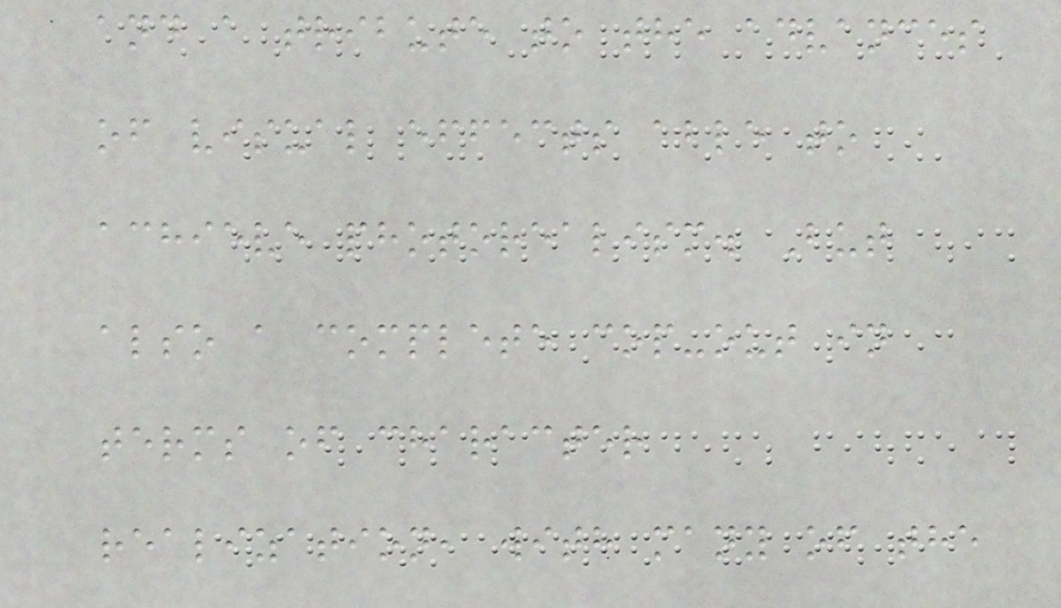and a tribute to the advances
of visual effects able to
achieve photorealism. But
also a complete cop-out in
terms of character
realization, with many of the
